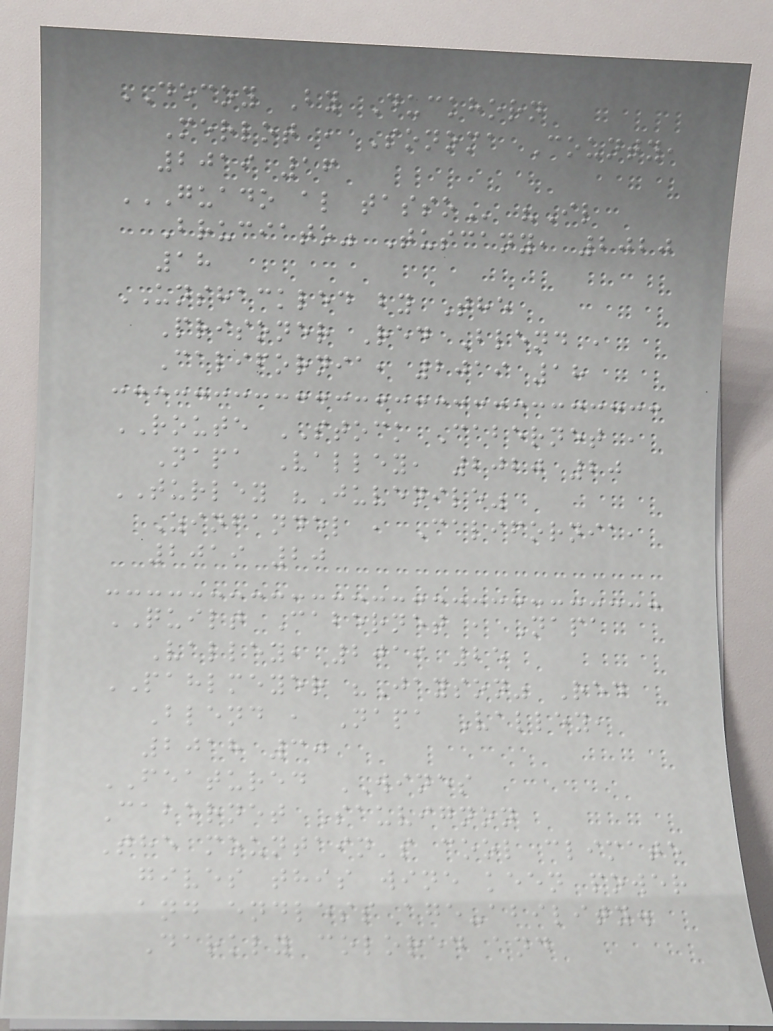DECOY By Duckhorn
Merlot , Sonoma County,
2019 16
GUADO AL TASSO "Il
Bruciato" Tuscany, 2020
18
UNSHACKLED by The
Prisoner Red Blend ,
California, 2019 18
ROUTE STOCK Cabernet ,
Napa Valley, 2020 20
TURLEY "Juvenile"
Zinfandel , California,
2019 20
QUILT Cabernet , Napa
Valley, 2019 25
PAHLMEYER "Jayson" Red
Blend , Napa Valley,
2018 30
FEATURED WINES
Cabernet Sauvignon
The mountain's cool climate
gives this wine keen power
and endless age-ability.
Darkly colored and
